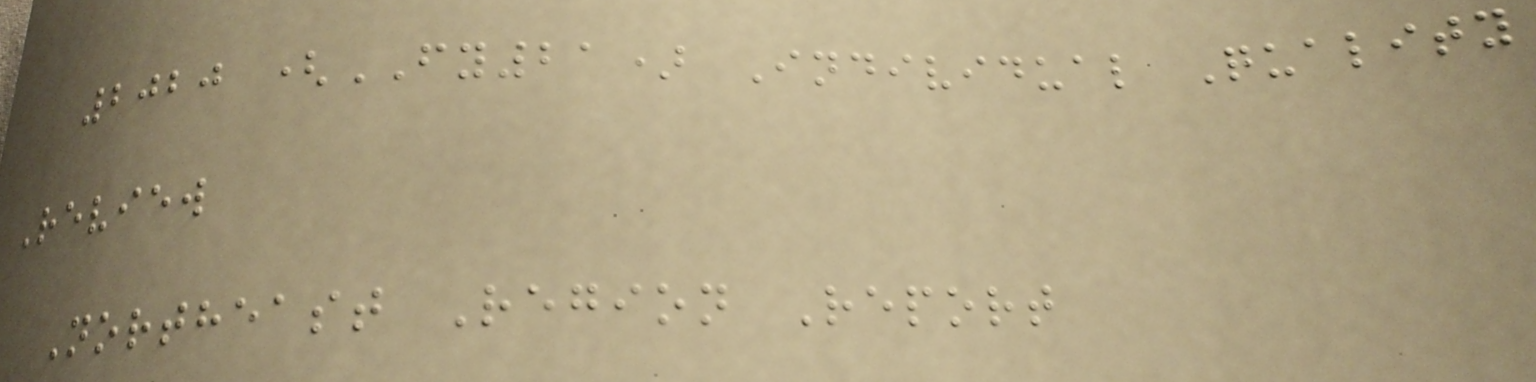2020 (FY21) Individual Quality
Review
Northeast Region Report
